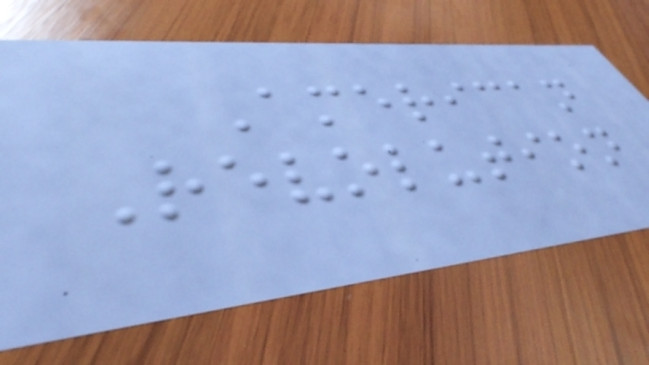American
Revolution
